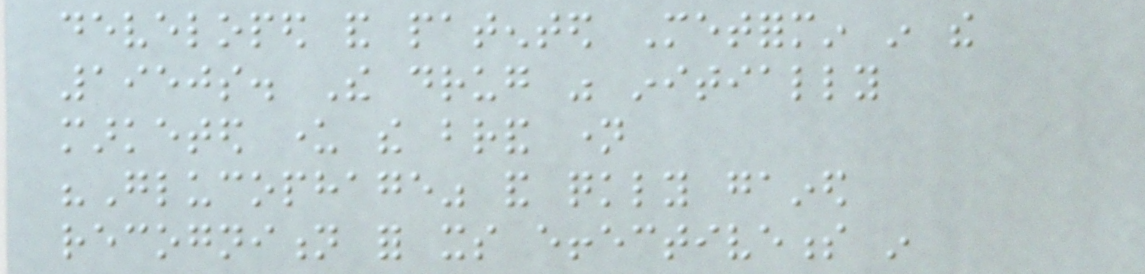developed and patented Metformin in the
1950s. The drug was initially
marketed under the brand name
"Glucophage" and quickly gained
recognition for its effectiveness in
